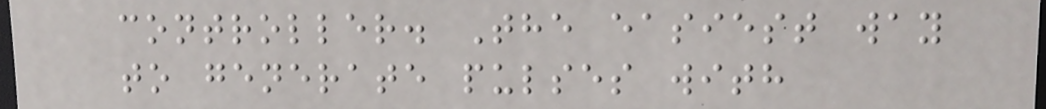controller. The easiest way
to generate pulses with
